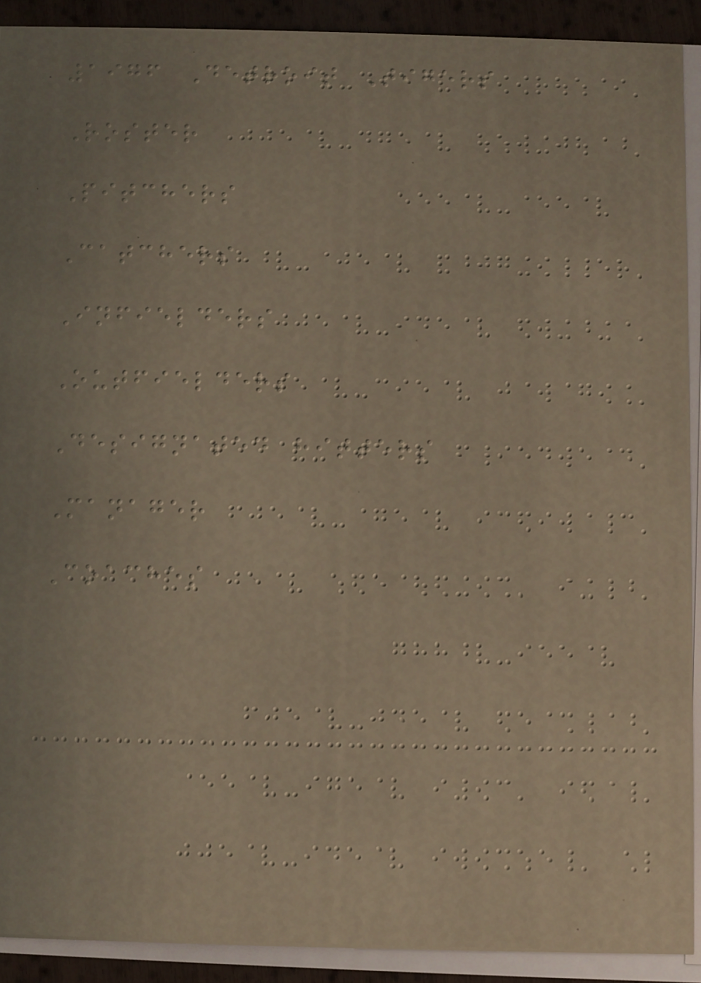1976 Detroit Tigers
Roster
Pitchers
Catchers
Infielders
Outfielders
Designated hitters
Manager
Coaches
